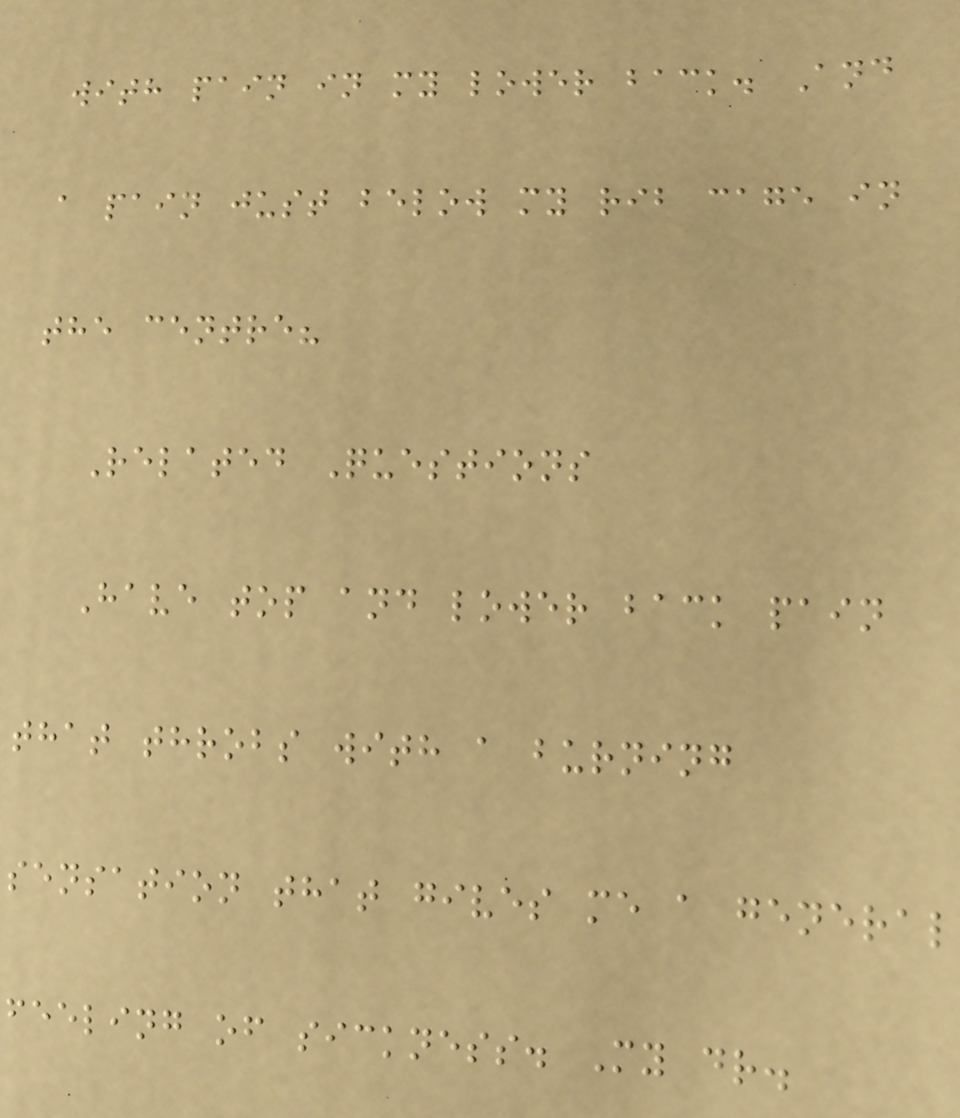with pain in my lower back. And
a pain just below my rib cage in
the centre?
Related Questions
Have top and lower back pain
that throbs with a burning
sensation that gives me a general
feeling of sickness. My dr.
